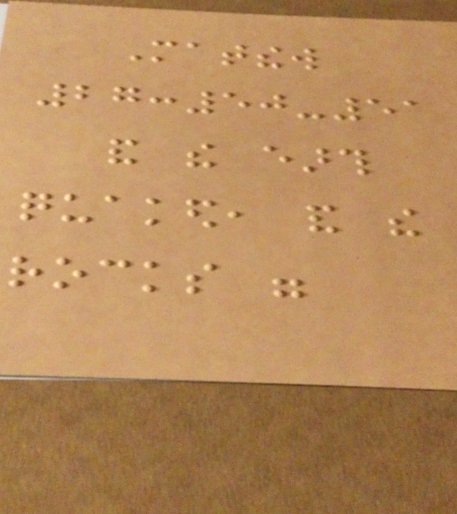Matthew
27:50-51
and the earth
quaked, and the
rocks were
